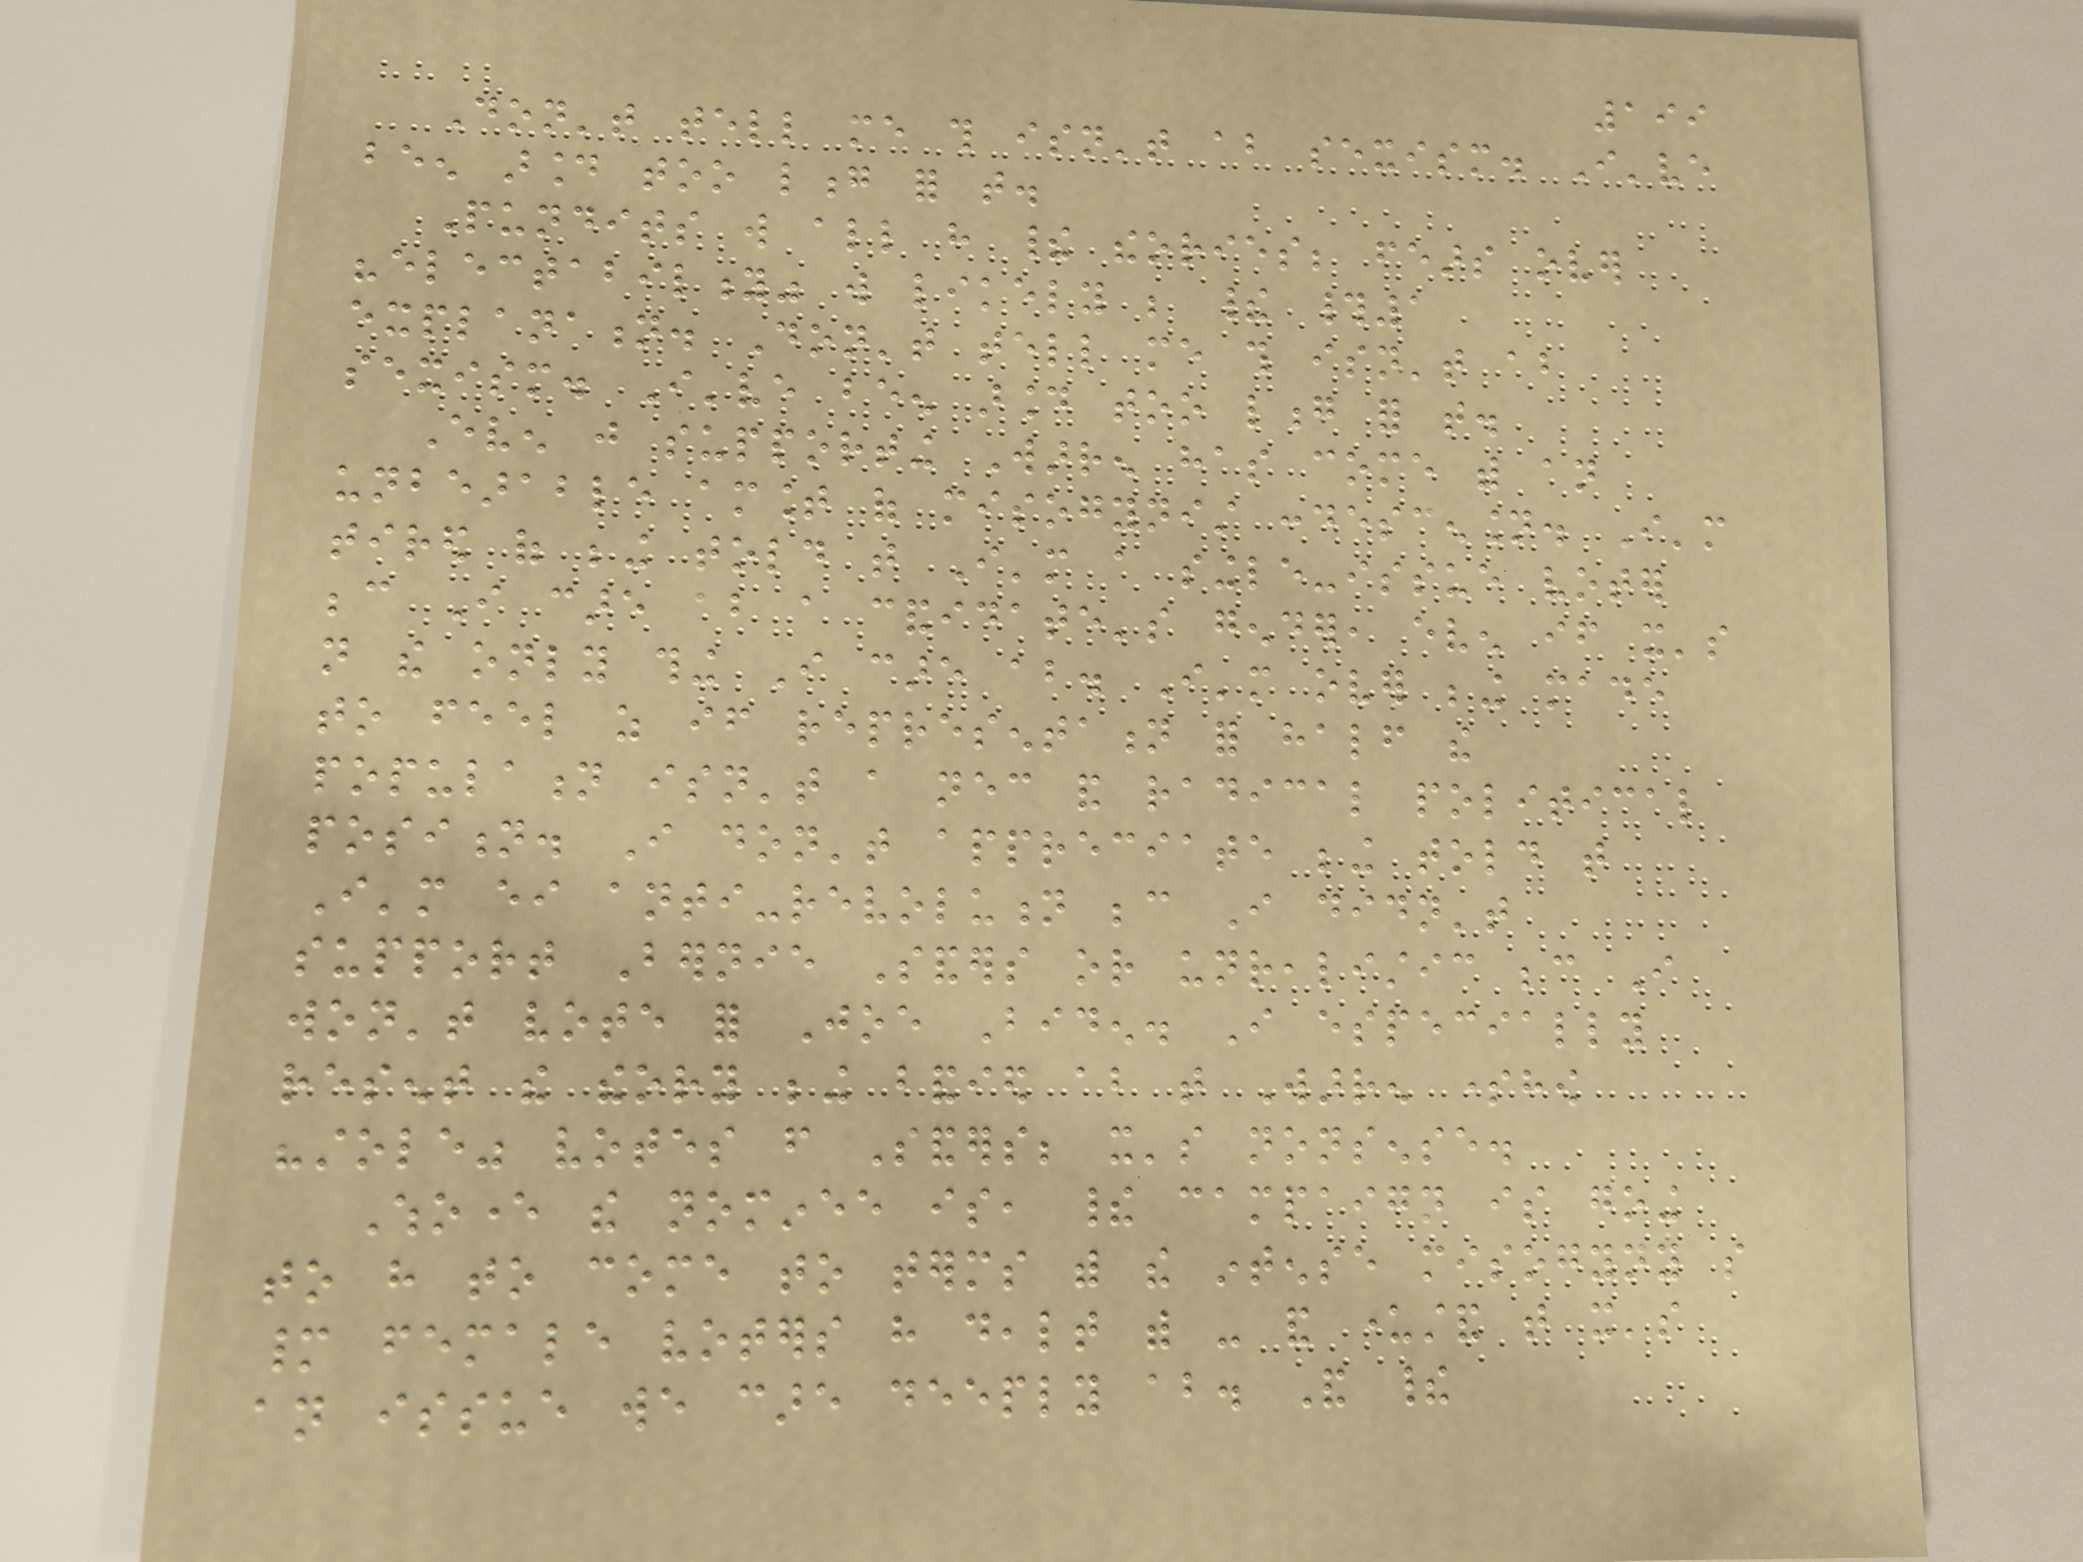199
Don't tell me this isn't about sexism. I've
been around too long for that.
Pundits will all have their theories; fears over
"electability" will likely be their #1
explanation. Don't tell me this isn't about
sexism. I've been around too long for that.
Even just supporting Warren has come with an
unbearable amount of misogynist condescension. I'm
tired of being told that I'm a single-issue voter
because I care about a candidate's gender, even if it's
not the only thing I care about. I'm over being made
to feel as if representation for half the
population isn't a necessary and radical political
position. I don't appreciate being told that
I'm either anti-revolution because I didn't
support Bernie Sanders or unrealistic because I
won't vote for Joe Biden. I especially
resent the theory being bandied about that Warren somehow
"stole" votes from Sanders; it's nonsense.
Whoever the nominee is, their campaign is going
to have to come to terms with the intense misogyny so
many female voters have dealt with - and understand that it's
an issue we care deeply about. And their
